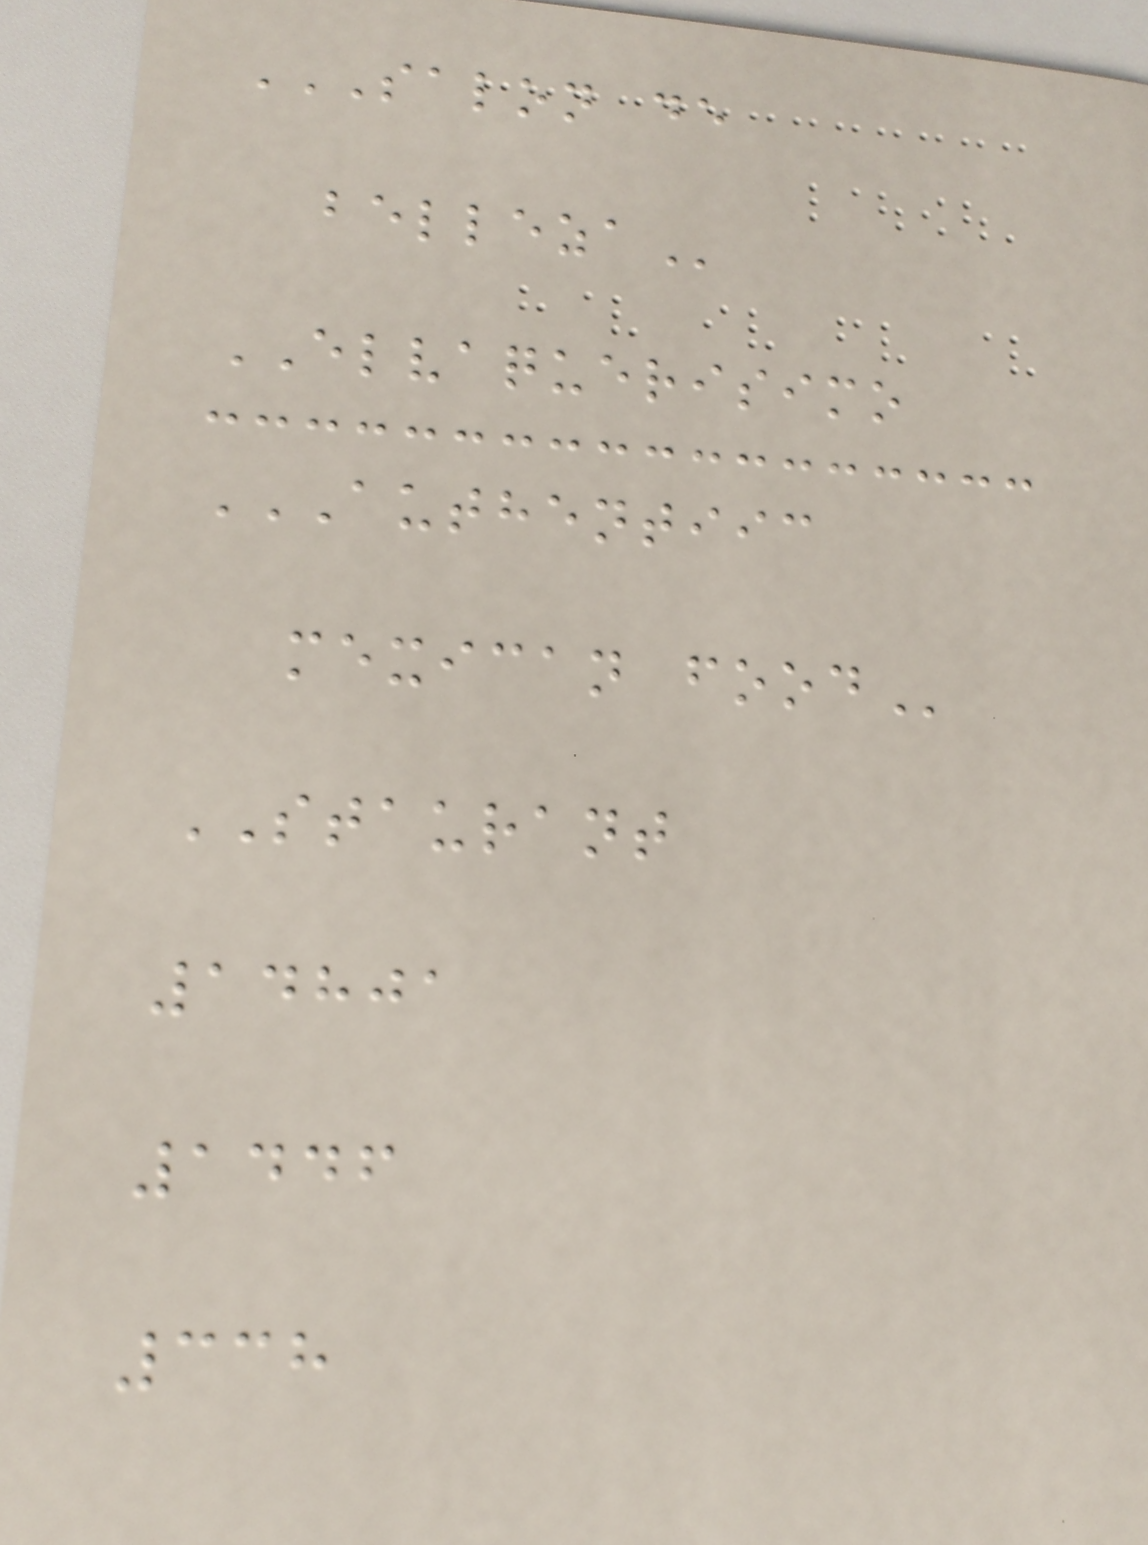SALON DE
BELLEZA
ELVAQUERISIMO
AUTHENTIIC
MEXICAN FOOD
STAURANT
14801
1446
338
